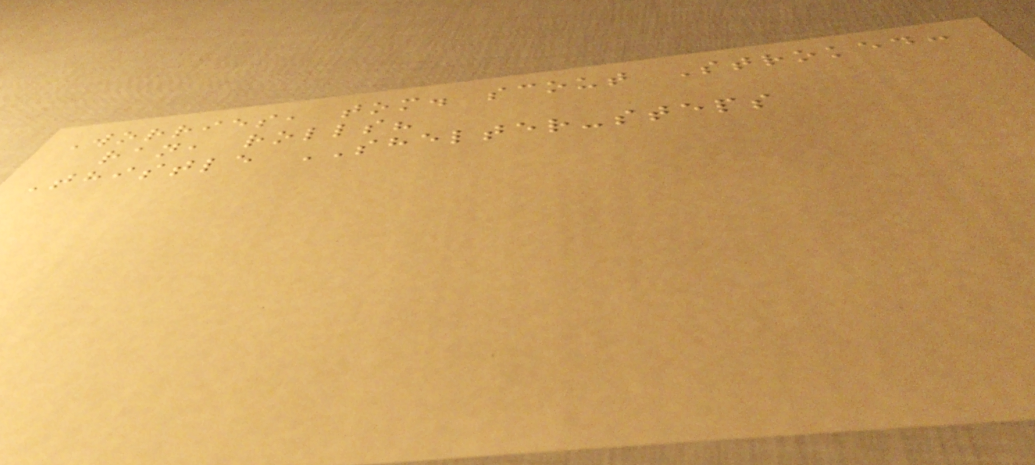Worries, tom. scout Stroked:
ran, rolls?
Thistle SHELTER-steps
